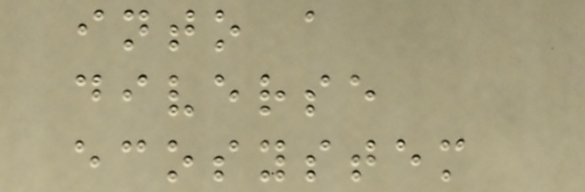into a
diverse
ecosystem
